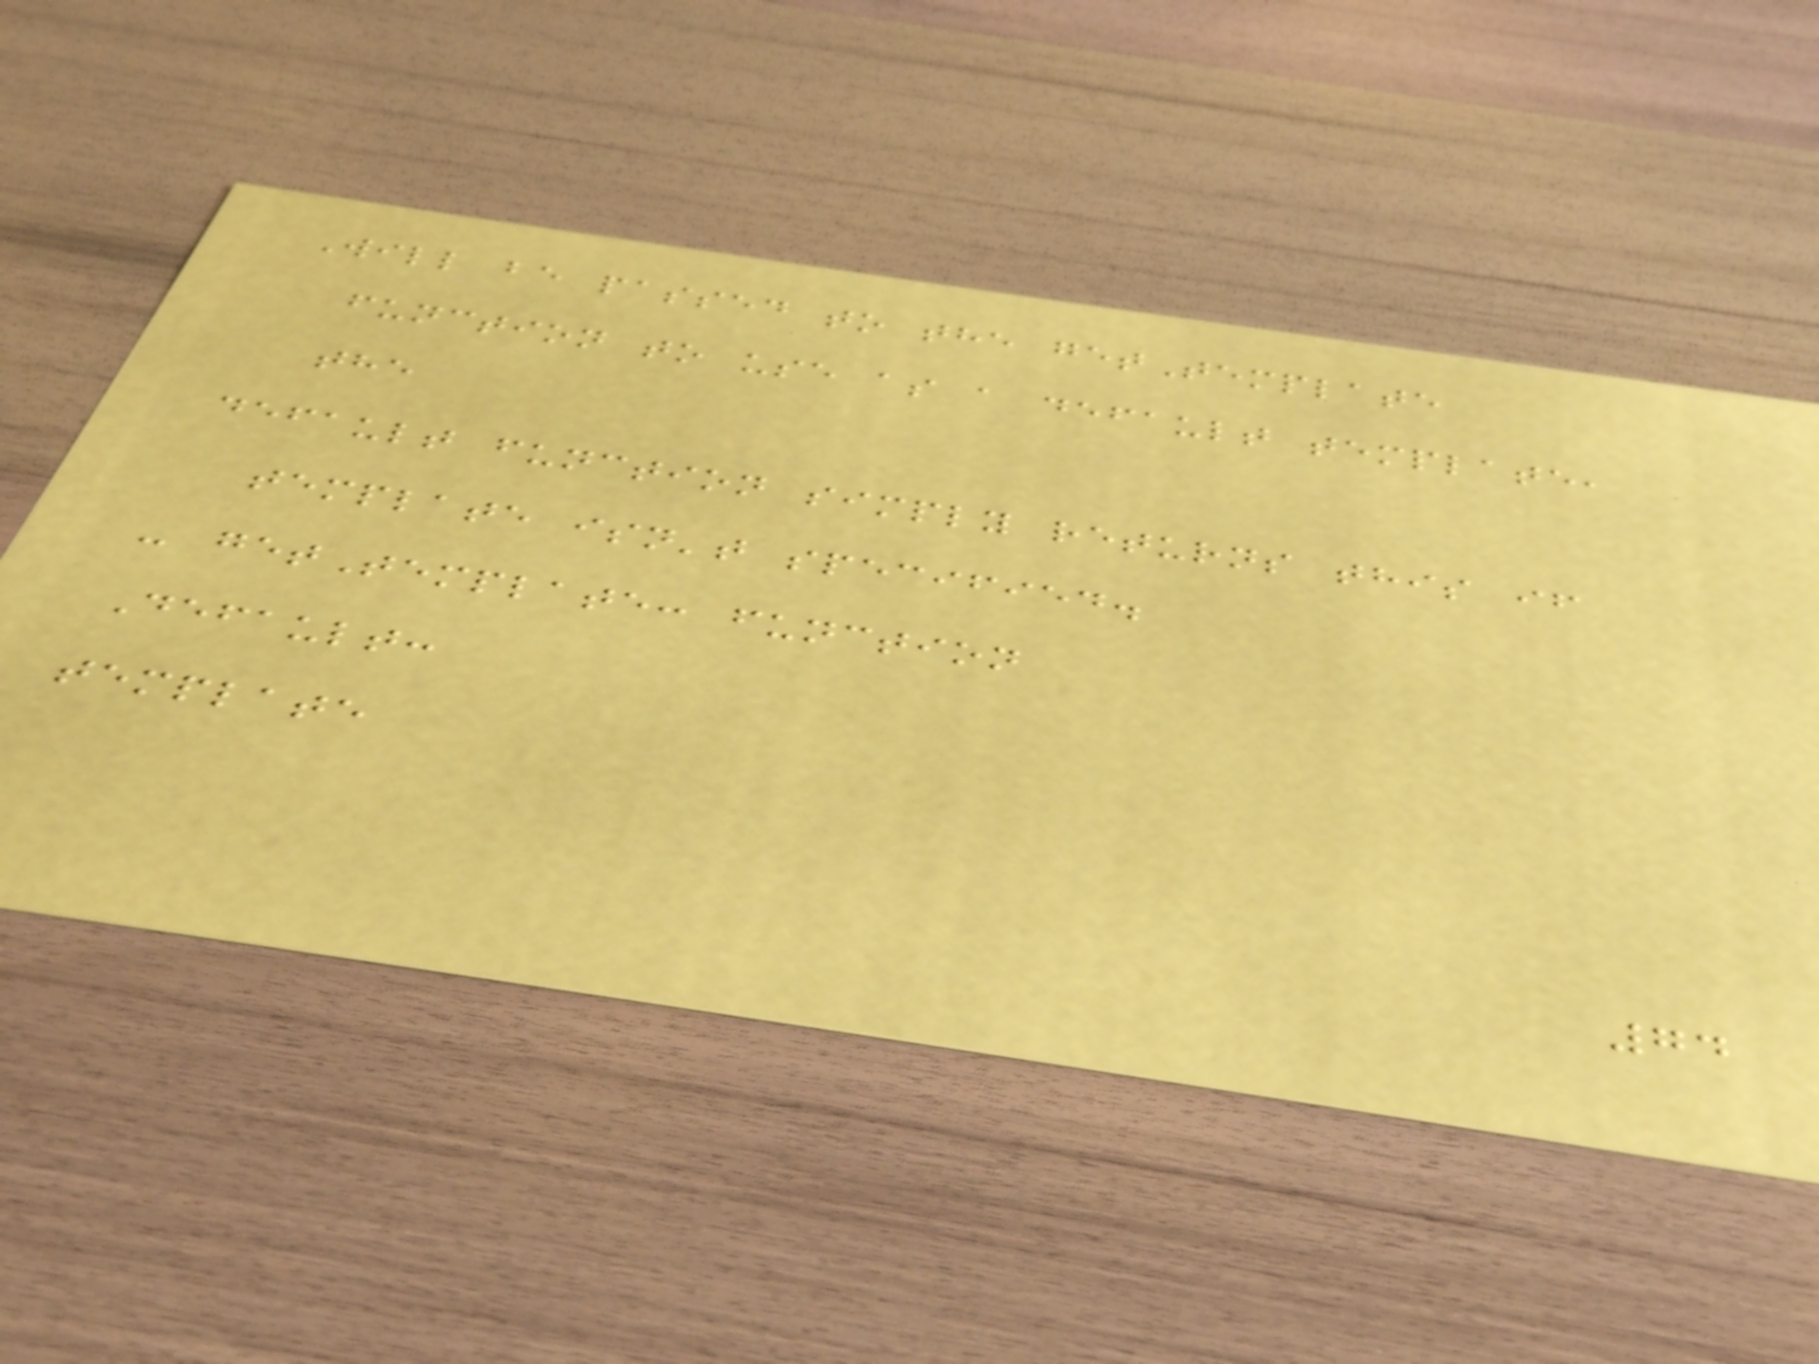Will be passed to the getTemplate
function to use as a default template,
the
default function simply returns this if
template isn't specified.
- getTemplate: function
Default:
template
74
